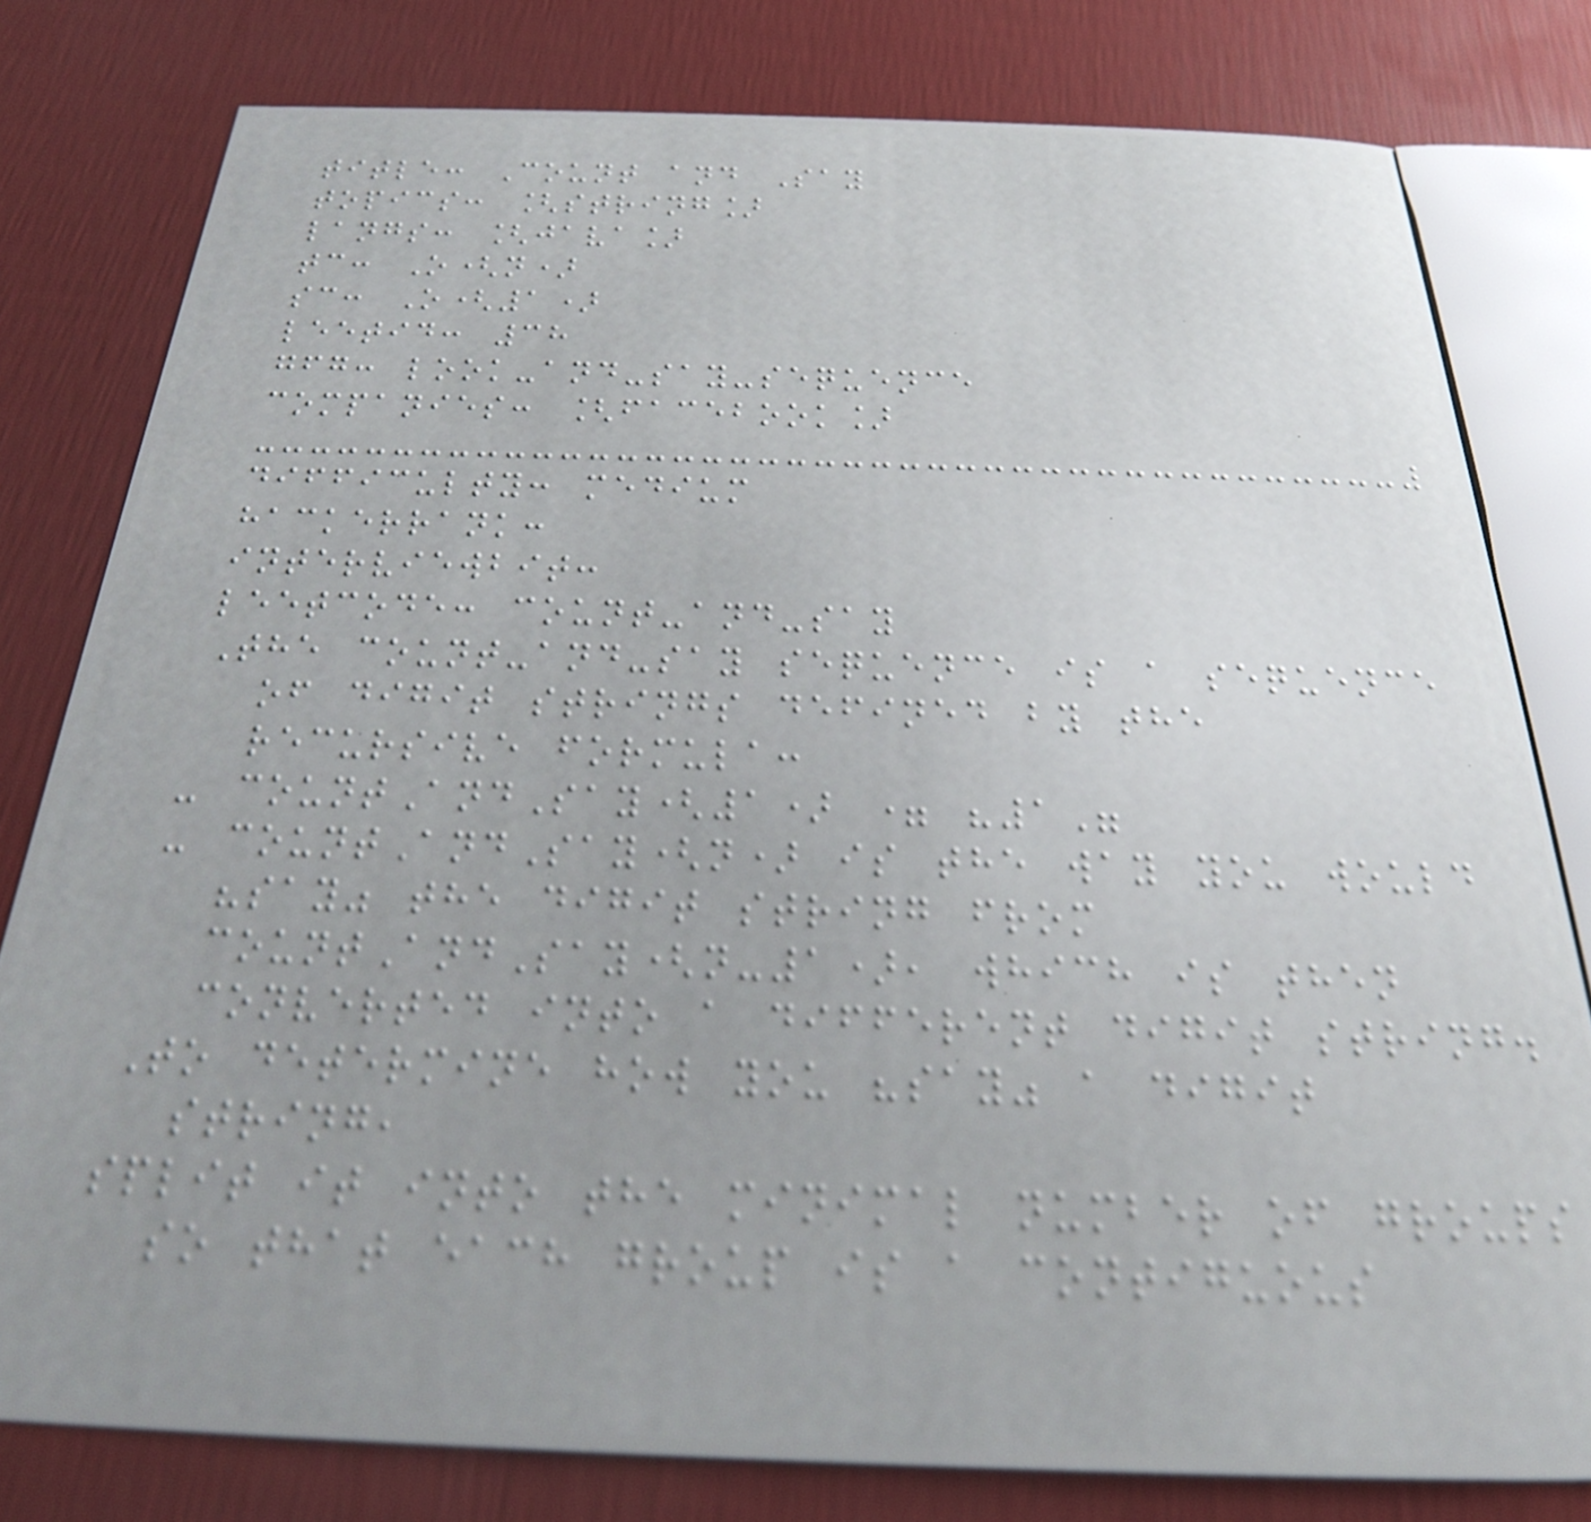title: Count and Say
topics: [string]
langs: [java]
tc: O(n)
sc: O(1)
leetid: 38
gfg: look-and-say-sequence
companies: [facebook]
difficulty: medium
hackerrank:
interviewbit:
leetcode: count-and-say
The count-and-say sequence is a sequence
of digit strings defined by the
recursive formula:
- countAndSay(1) = "1"
- countAndSay(n) is the way you would
"say" the digit string from
countAndSay(n-1), which is then
converted into a different digit string.
To determine how you "say" a digit
string,
split it into the minimal number of groups
so that each group is a contiguous
